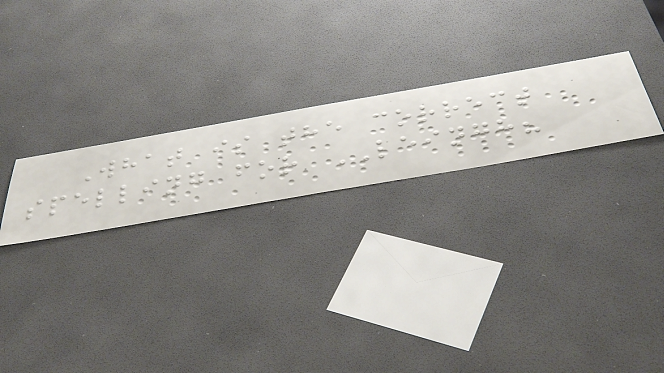What is the correct
spelling for LEINGH?
